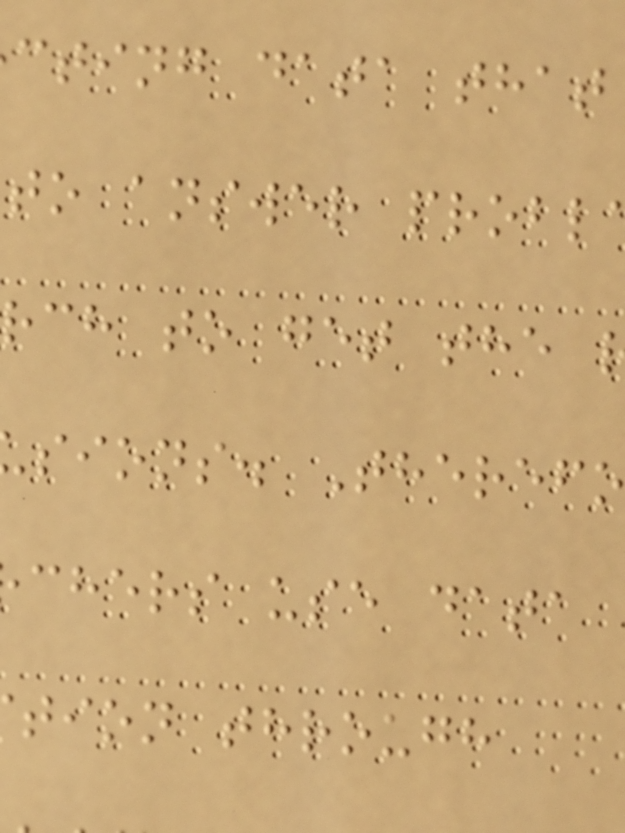cting data that
to answer probl
rch to get the
sions. Theref
chers use data
tion through
